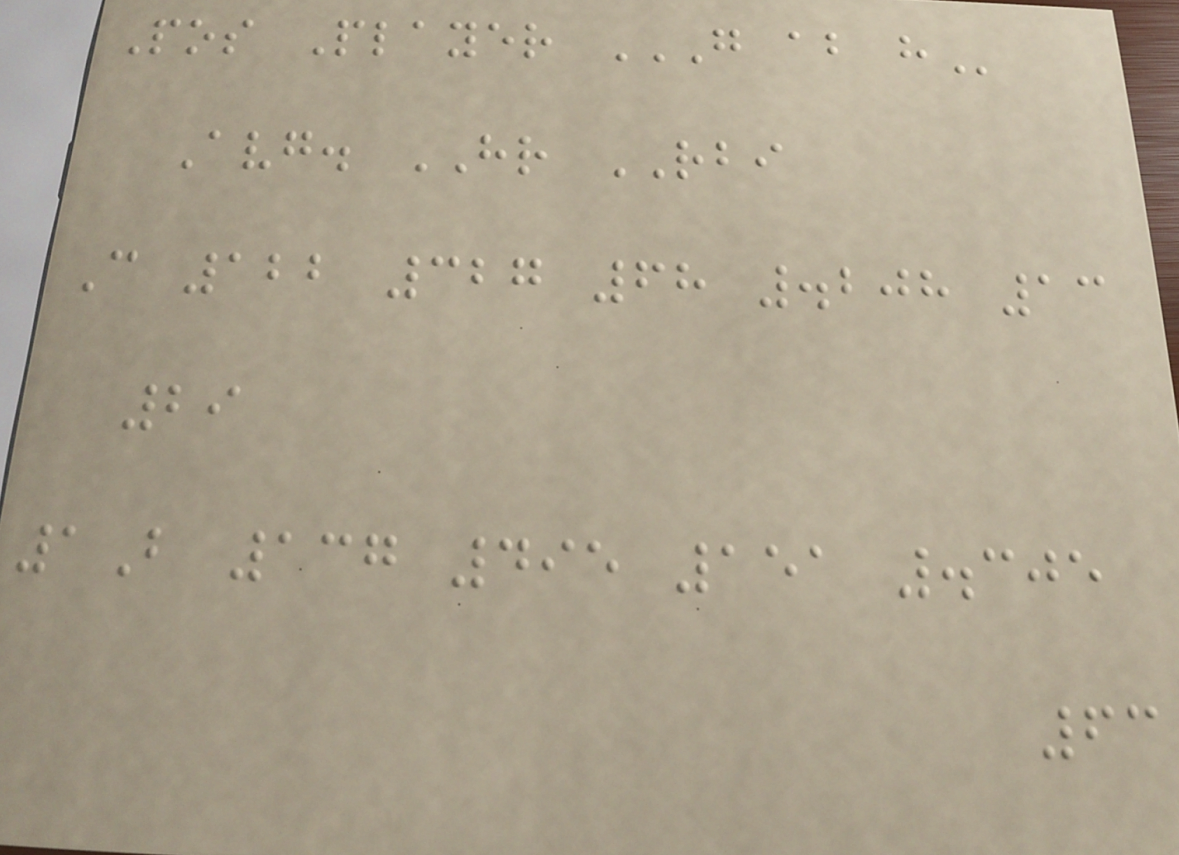Pos Player G AB H
Avg. HR RBI
C 122 327 68 .208 13
29
1B 137 495 151 .305
63
